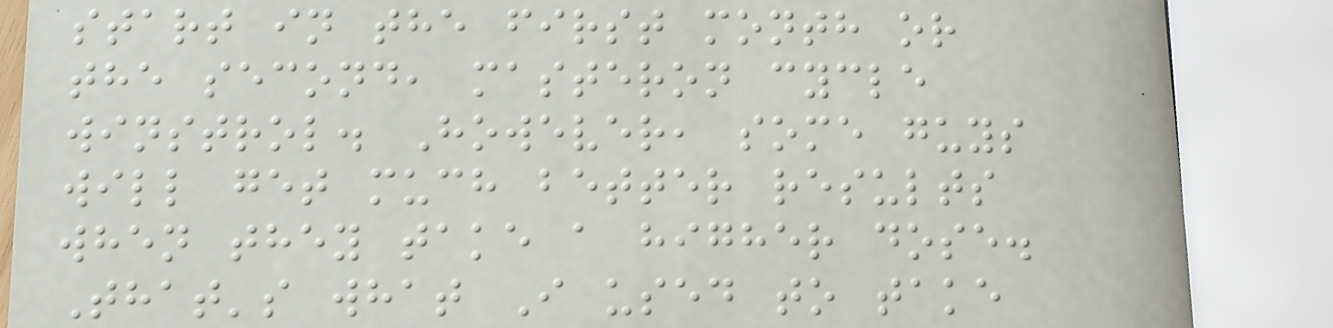start in the first month or
the second, masteron cycle
winstrol. However, some guys
will get much better results
when they take a higher dose.
That's what I used to take
